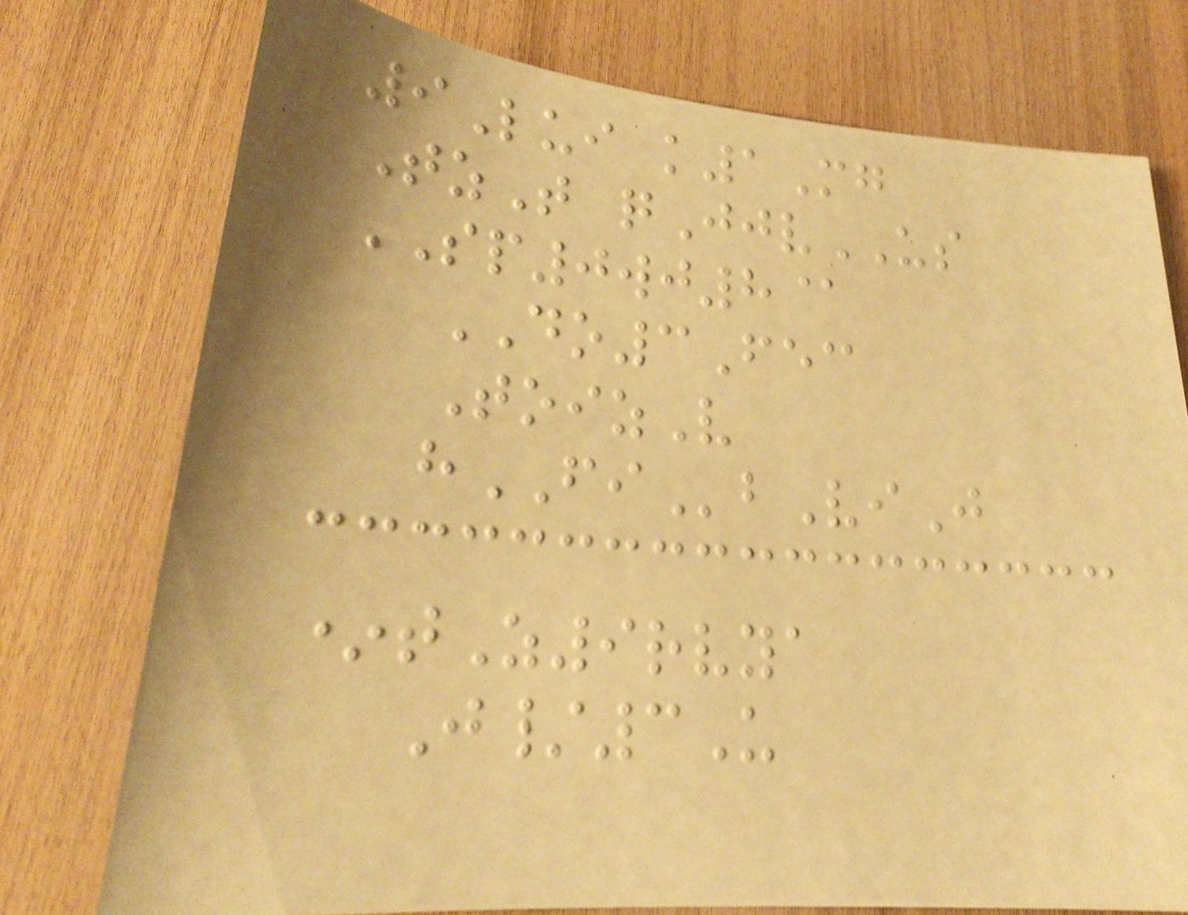9Lui k1Mg
TzT qJjvUS
SP0wj8@
DO3Fec
ToizV
hFIbViJ
*tZ9rvya
J/3U
